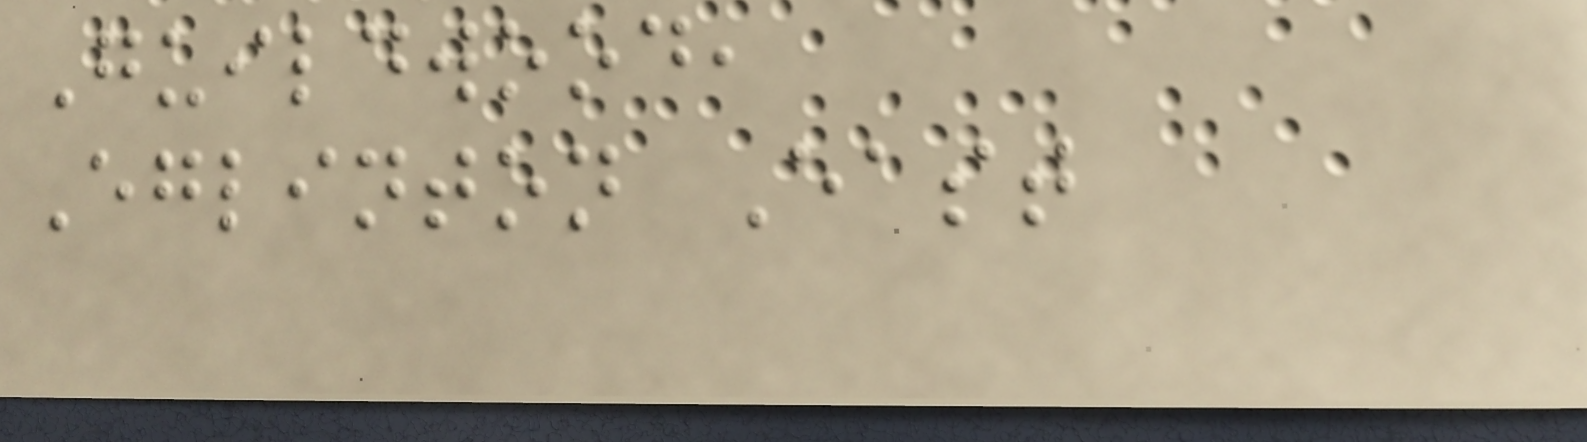Guildwood,
Eglinton East
